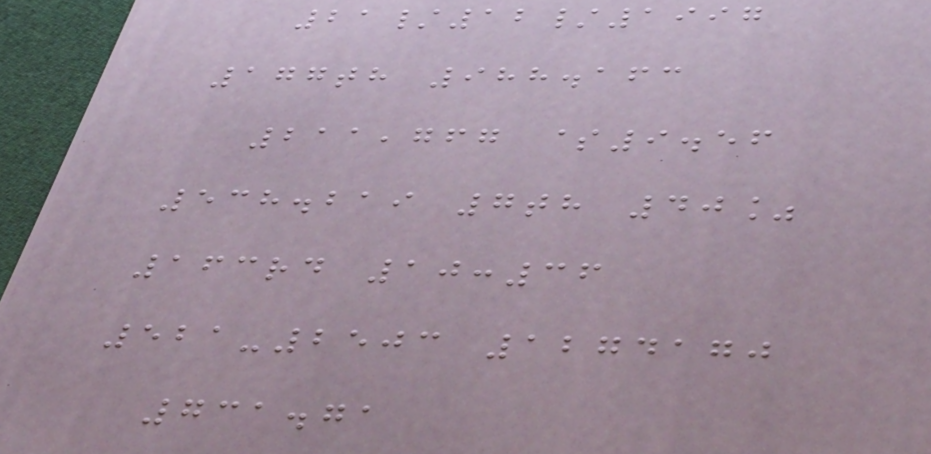21/12/1997
177th 988.163
211,767 $9.56
538.219 7th 40%
163rd 10:36
521-2503 1274170
731.71
